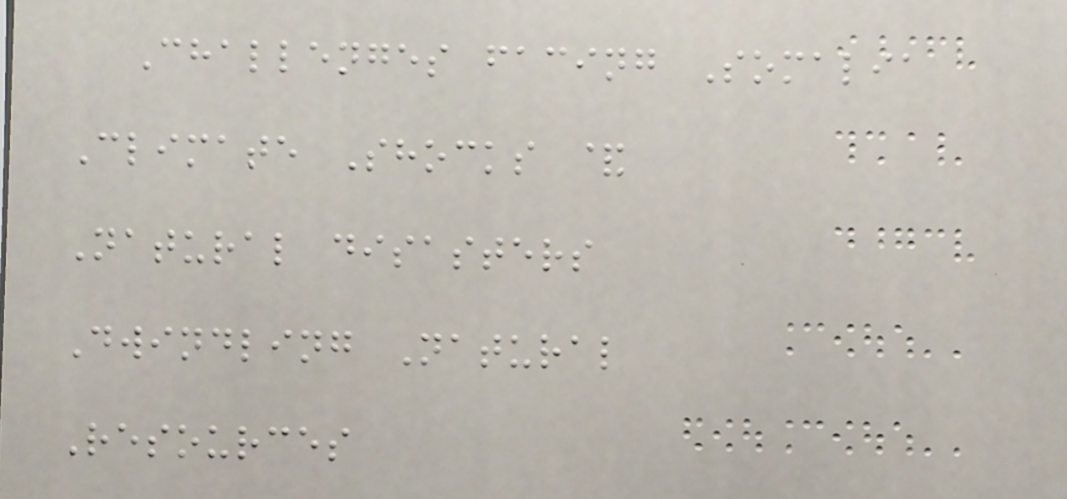Challenges facing Somalia
Climate Shocks &
Natural disasters
Dwindling Natural
Resources
